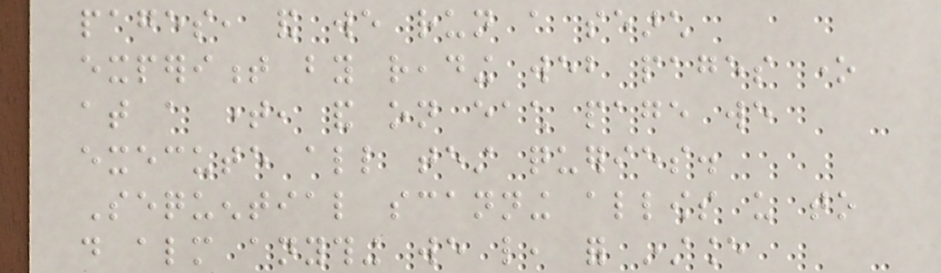pages, and we run a search
experiment by reading web pages one
at a time, and on each page we
execute all test queries.
Sequential scanning allows us to
do almost anything we like, for instance
